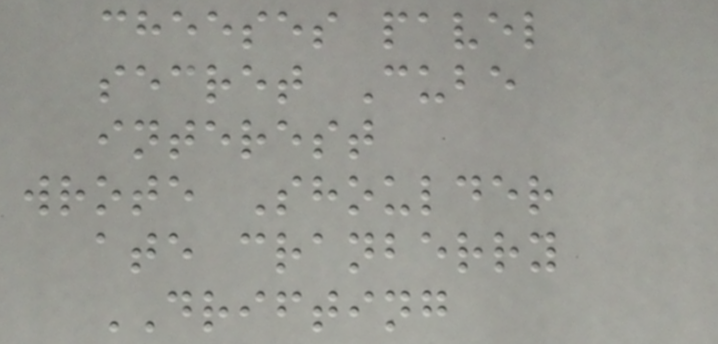cheeses pavel
secret Cube
interest
wrote Shoulder
ate cranberry
DRIFTING
